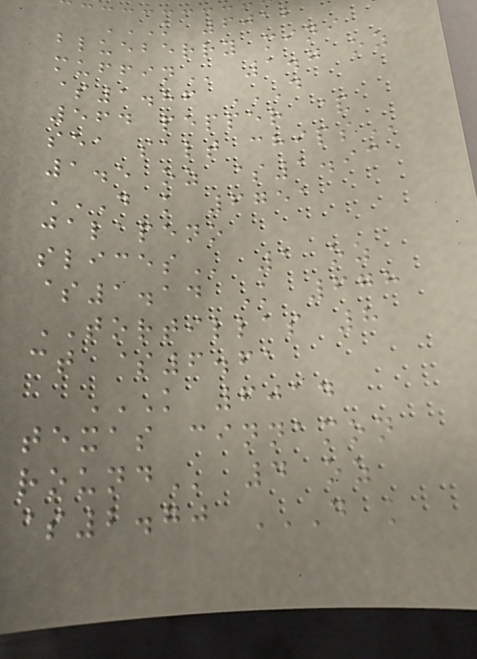K 6012
BLUEBERRY MINI
MUFFIN 1.7 oz
$1.86 D
564 PEPPER &
SEA SALT CHIPS
1.5 oz $1.93
D K 6751
JALAPENO
SLICES 1 oz
$1.14 K 678
TORTILLAS 8
ct $6.61
K 6014
TEXAS CINNAMON
ROUND 4 oz
$2.70 D K
